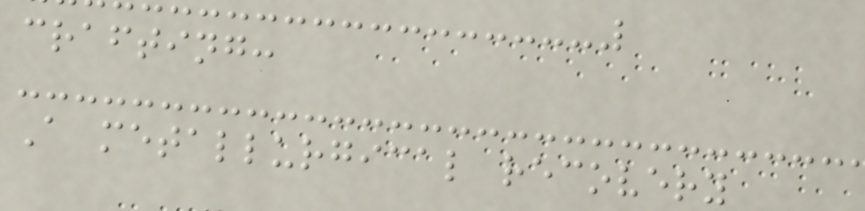crafting:
A metallurgical recovery
